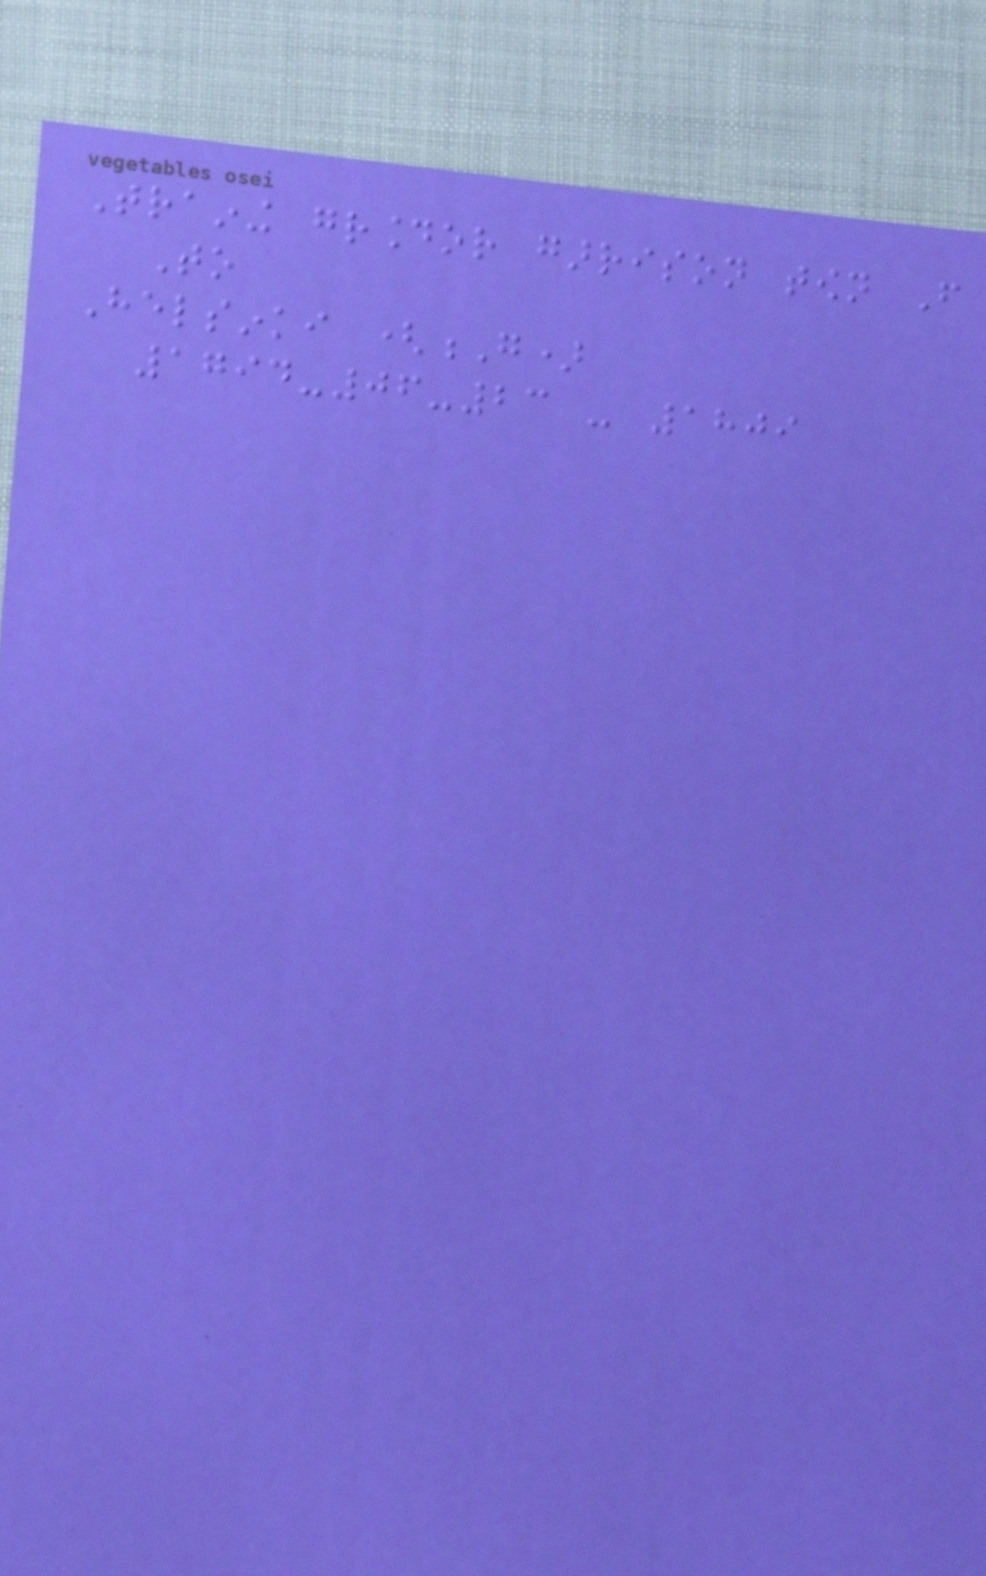Training groundor garrison town From
To
Helsinki (G)
1794-06-23 - 1809
